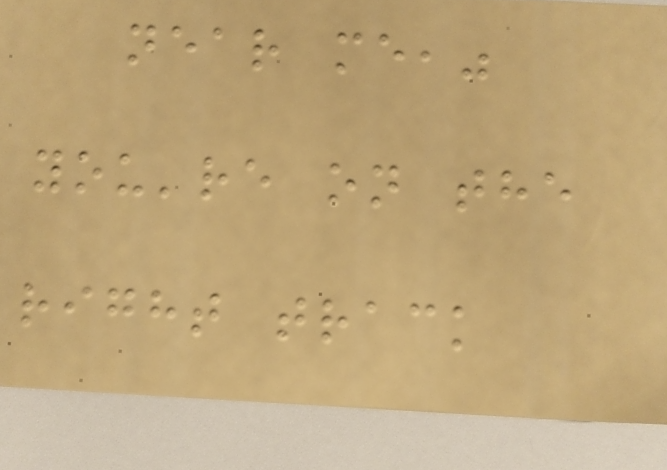near me,"
you're on the
right track
